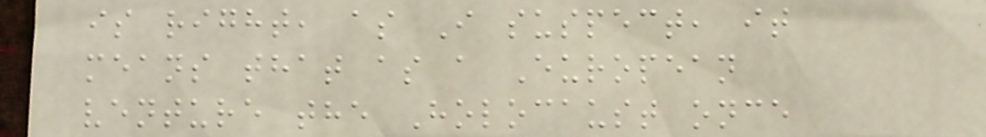is right, as I suspect, it
means that as a European
venture the Holocaust once
